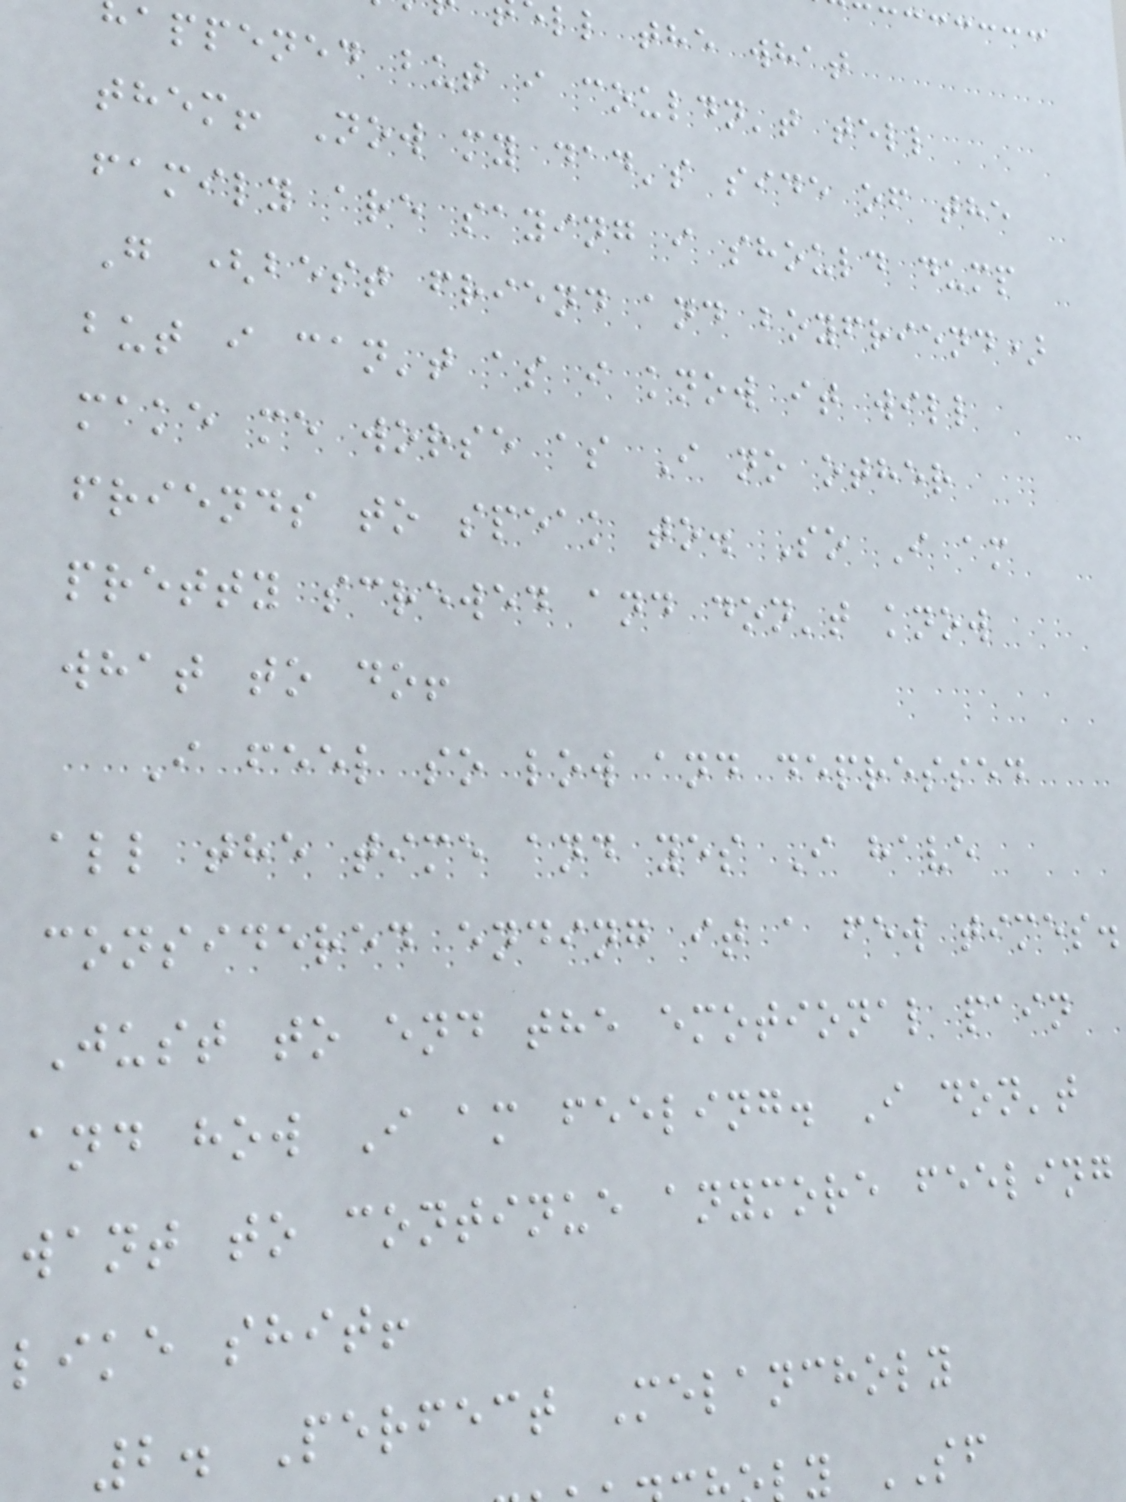ll the what
appened but i couldn't tell
them! Now my dad's side of the
family are saying i should dump
G (best friend and boyfriend)
but i can't as i know it will
make me worse as I no other
friends to speak to. So I am
pretty screwed and don't know
what to do!
I feel so low and depressed
all the time and yes I have
considered ending it a few times.
Just to end the emotional pain
and how I am feeling. I don't
want to continue anymore feeling
like shit!
2. Perfect Melancholy
